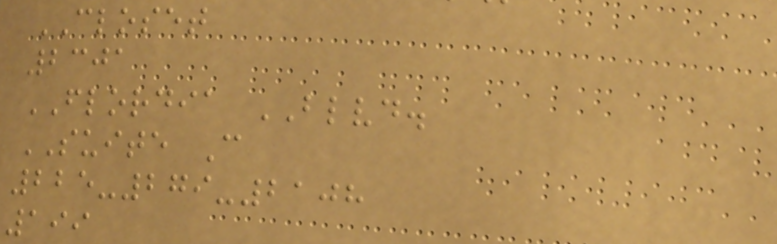CLOSET
2301
FLORDIA BLVD.
SUITE C
225-279-2108
199
